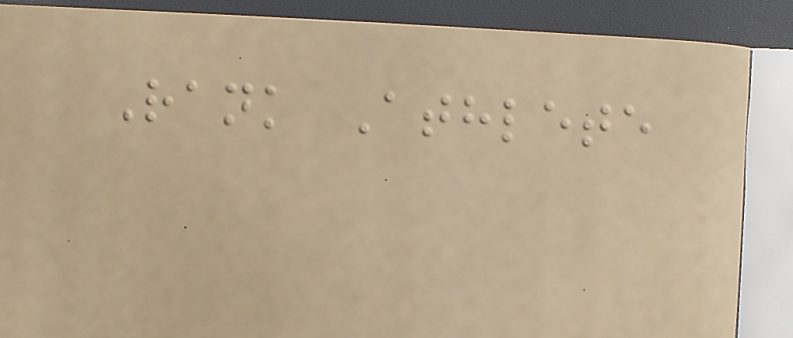Rank Athlete
